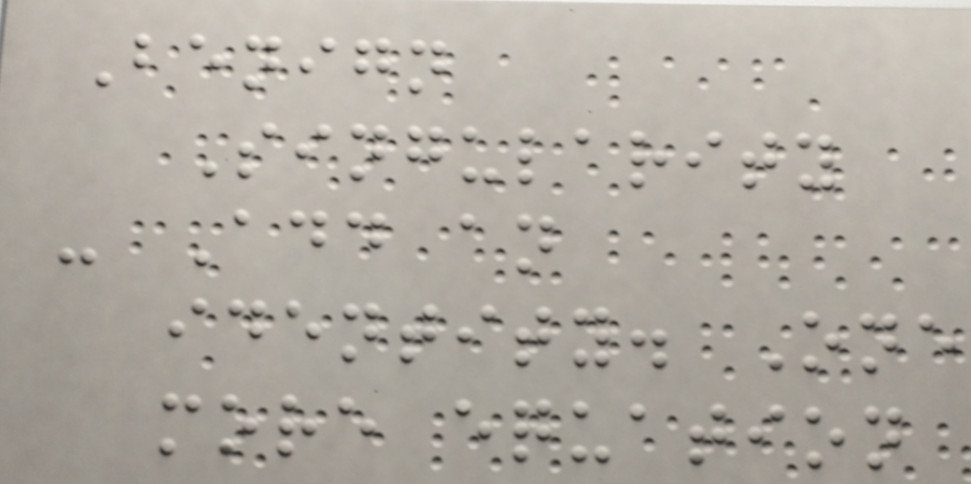Benign
Singularity
- Add an
identity. One
more equation
